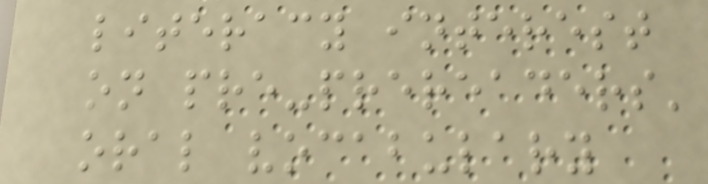literacy interest
on pre-prereaders'
oral vocabulary
